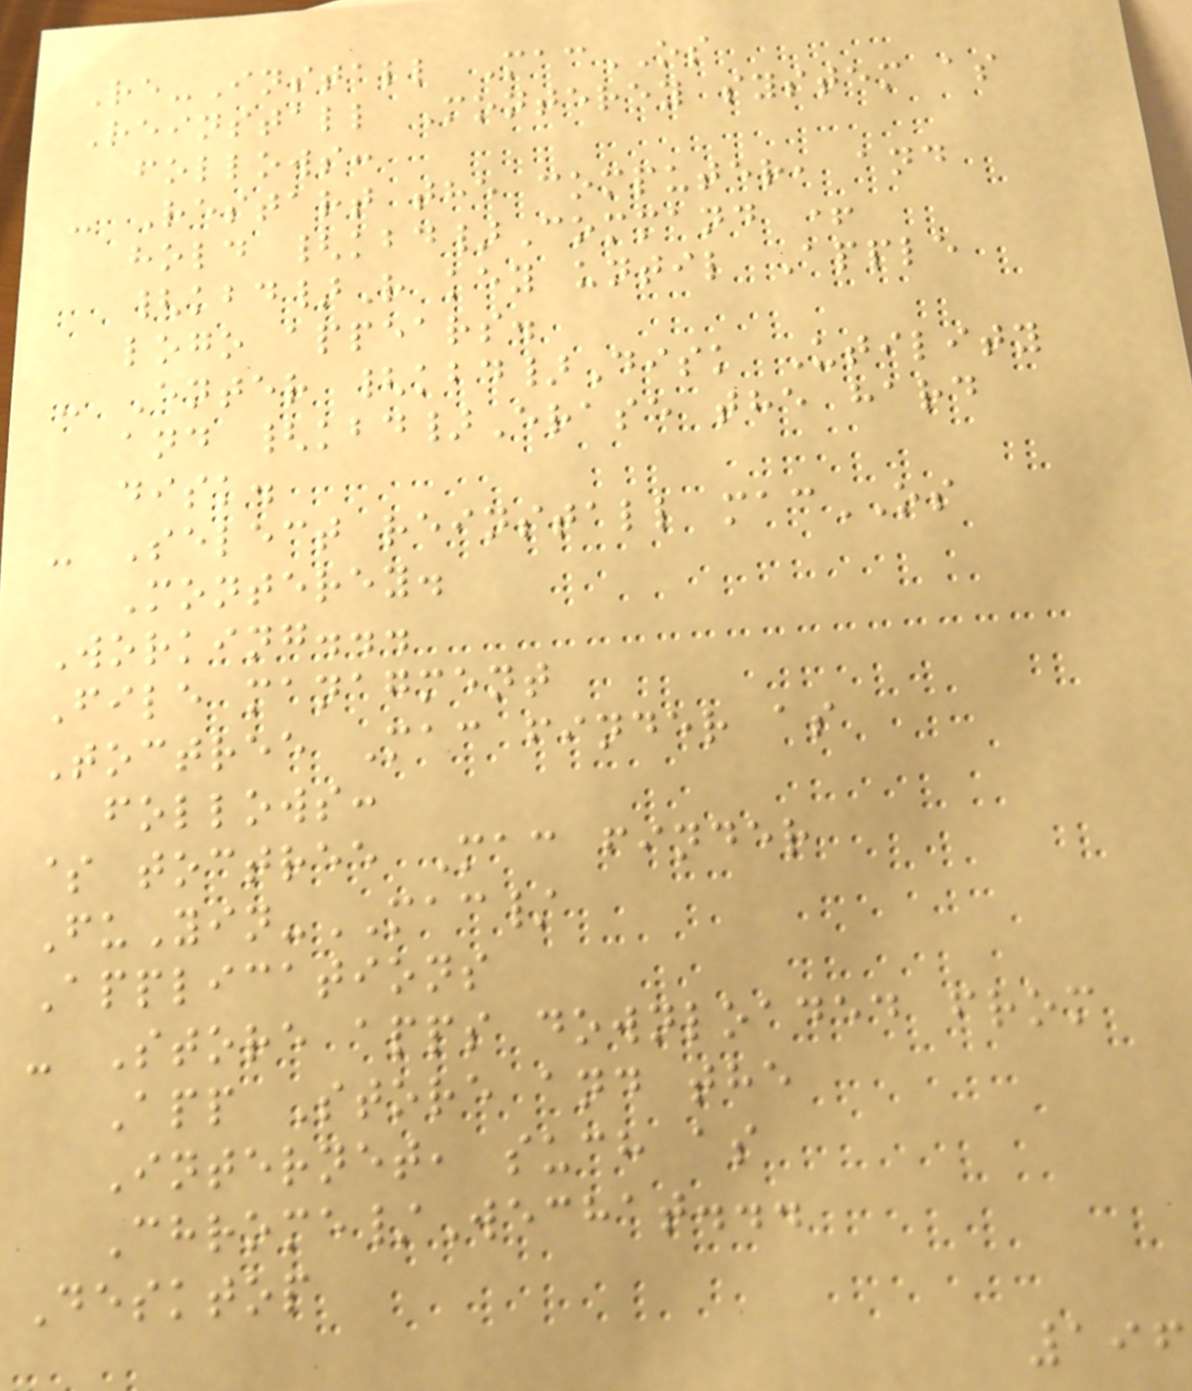Re-Install MacOS
Reinstall Monterey system as
follows:
- Restart the computer, and
hold {kbd}Command +
{kbd}R key until Apple
logo appears.
- Enter {kbd}Disk Utility
and {kbd}Erase the hard
disk.
- Select reinstall macOS
Monterey.
Working...
File managment
Toctree Mac finder as
follows:
$ toctree Mac finder
FuYin-MAC/
Applications
- Store apps downloaded from
App Store and the
Internet, such as
Chrome/Wechat...
Desktop
196
